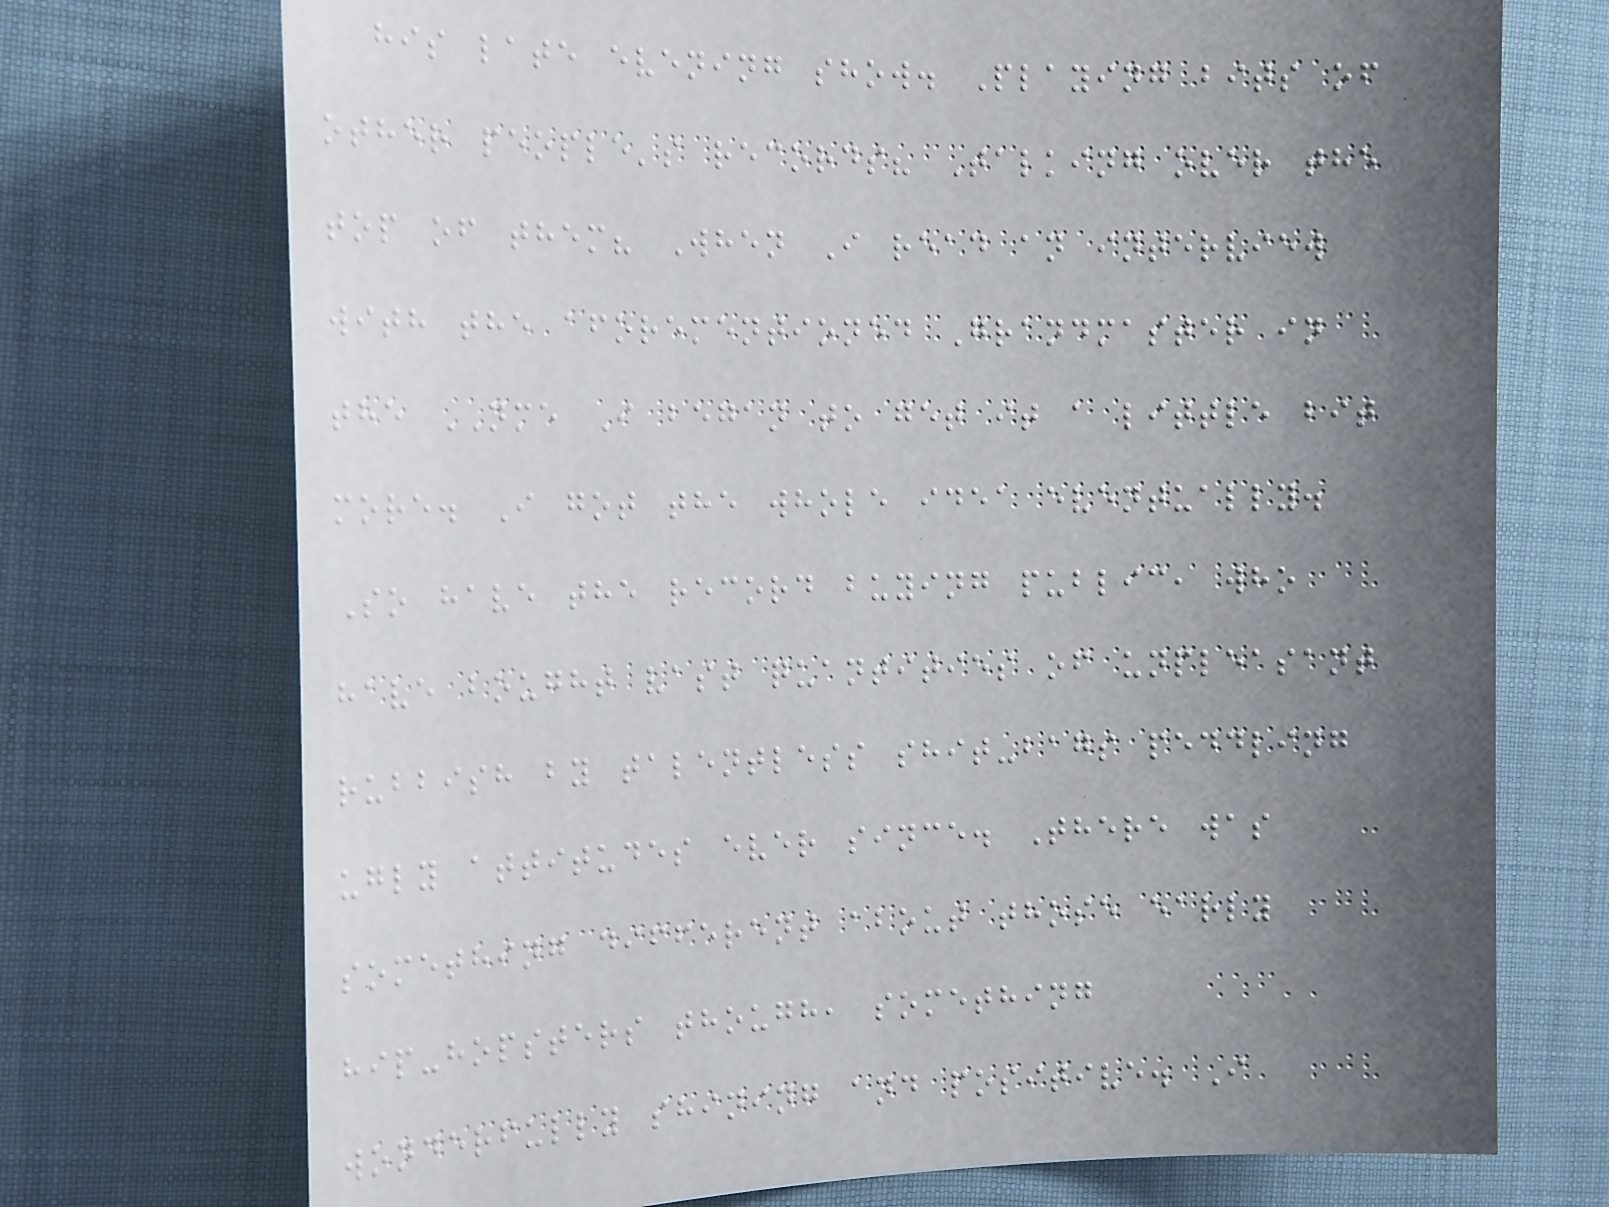his late evening show. Playing bits of
other people's records? Talking over the
top of them? When I read an interview
with the aforementioned Grandmaster in
the NME I began to get it a little bit
more. I got the whole idea eventually.
So have the record buying public, who
have bought vast quantities of unpleasant
rubbish by talentless shit-bags peddling
ugly attitudes ever since. There was
something different about those early
hip-hopsters though, something
wonderfully shining and positive. I
